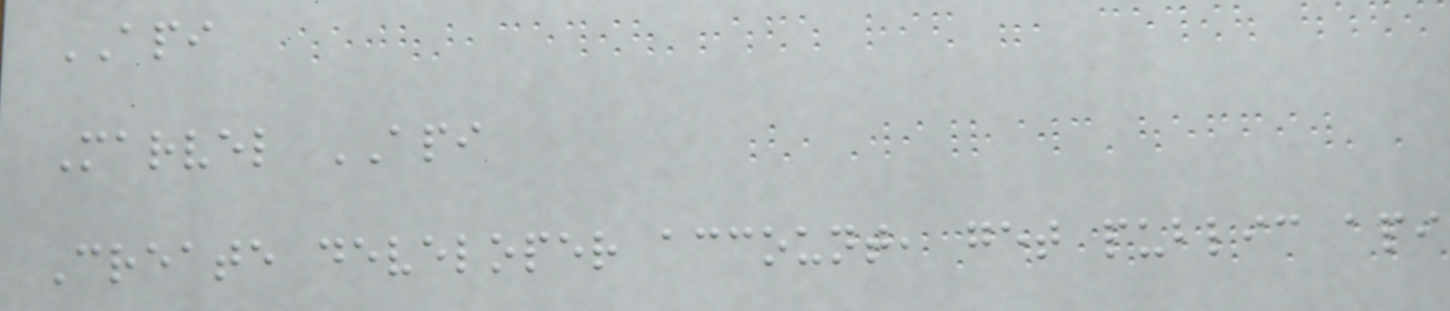API
Marvel API
Create developer account, get public api
